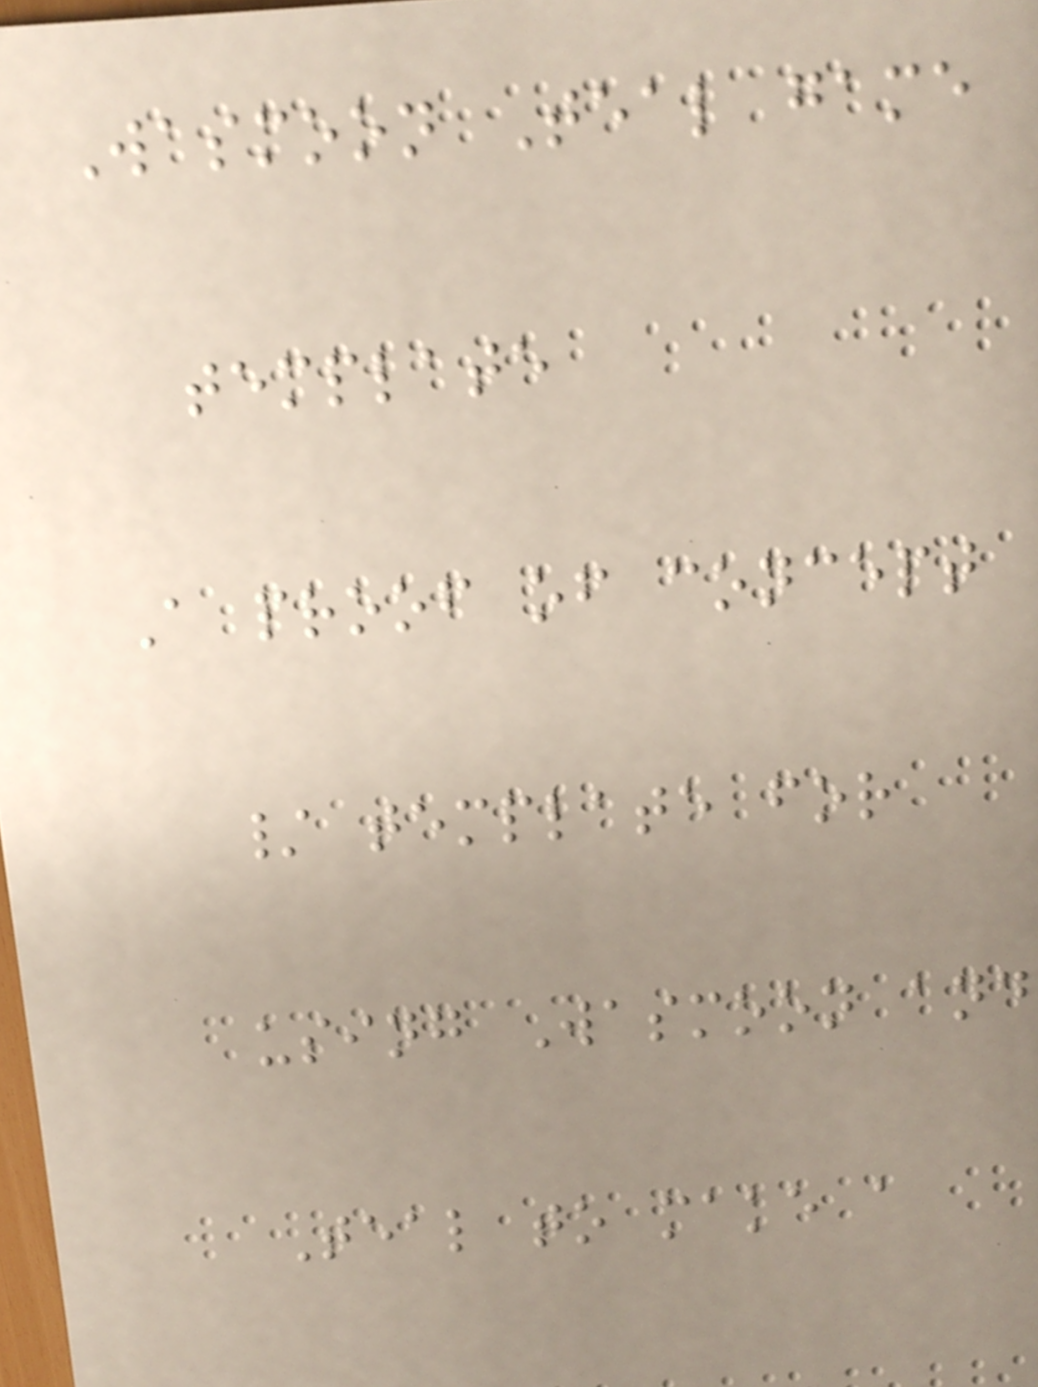Wasmoon Teal game
template
A proof of concept
/ template for
using Wasmoon and
Teal to make a
